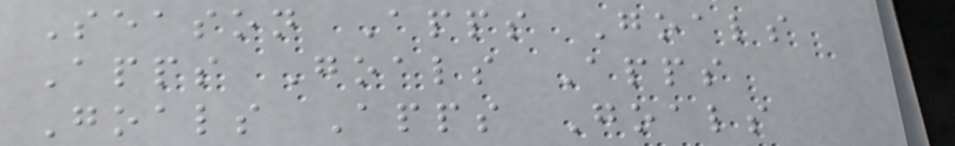Season Apps Goals
Apps Goals Apps
Goals Apps Goals
